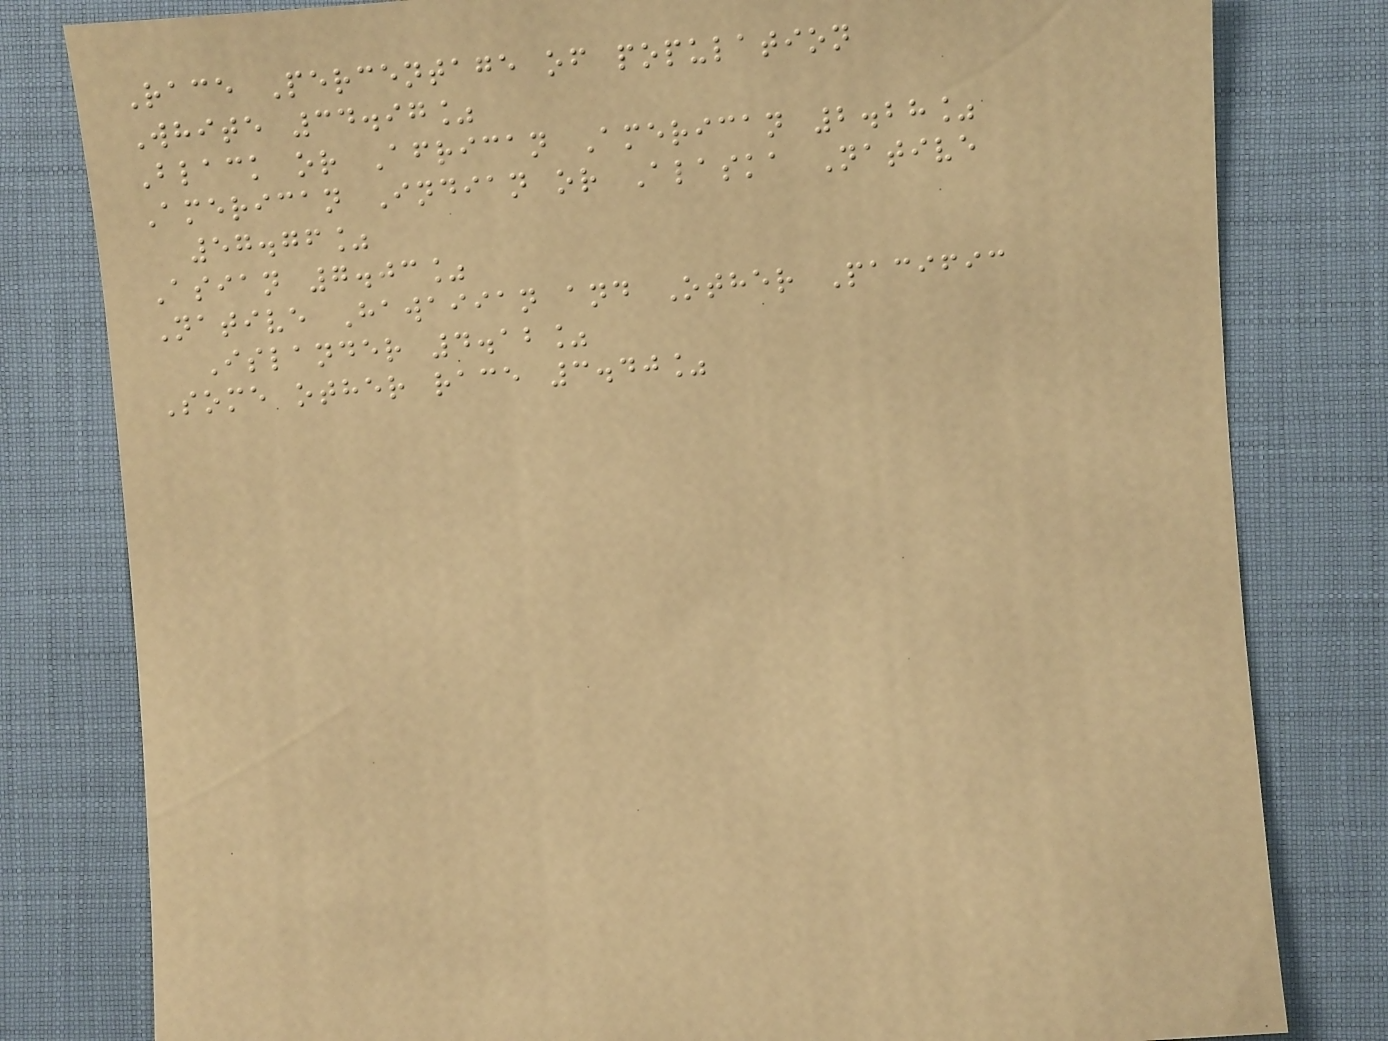Race Percentage of population
White 34.97%
Black or African American 2.28%
American Indian or Alaska Native
57.76%
Asian 7.03%
Native Hawaiian and Other Pacific
Islander 4.12%
Some other race 3.40%
